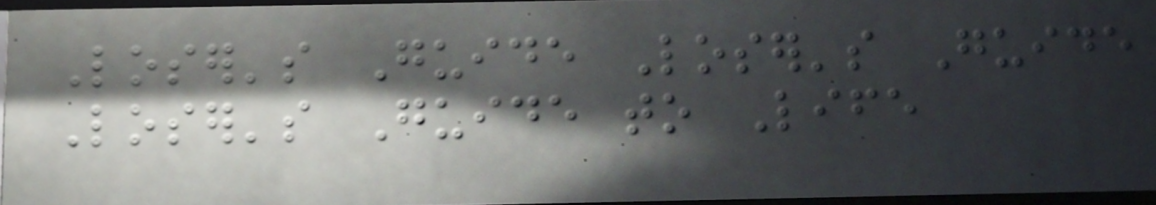Loser's Guide Loser's Guide
Loser's Guide to Life
